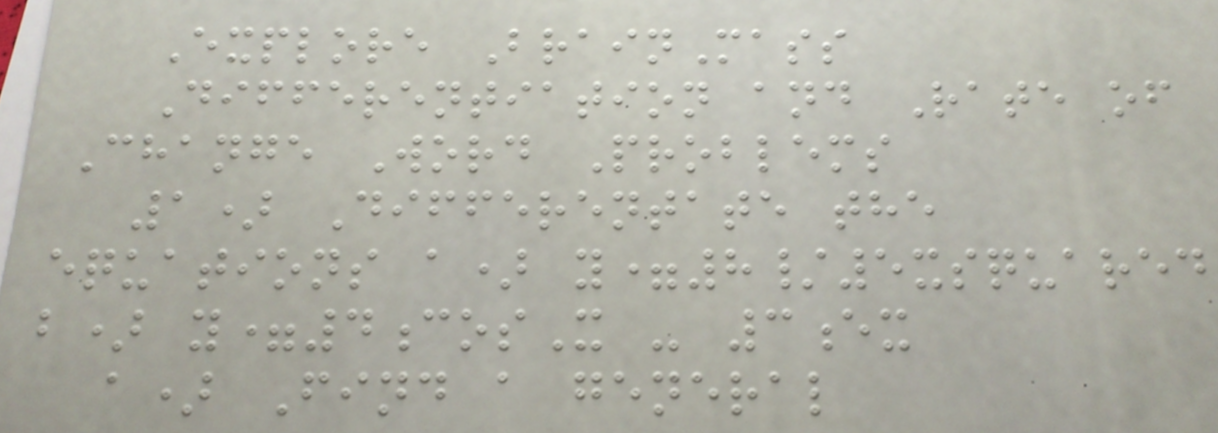Explore BrainMass
Differentiation and Rate of
Change Word Problems
1) Differentate the
equations a) y=8/5xsquared
b) y=4cosX - 3ex
a) Find a general
